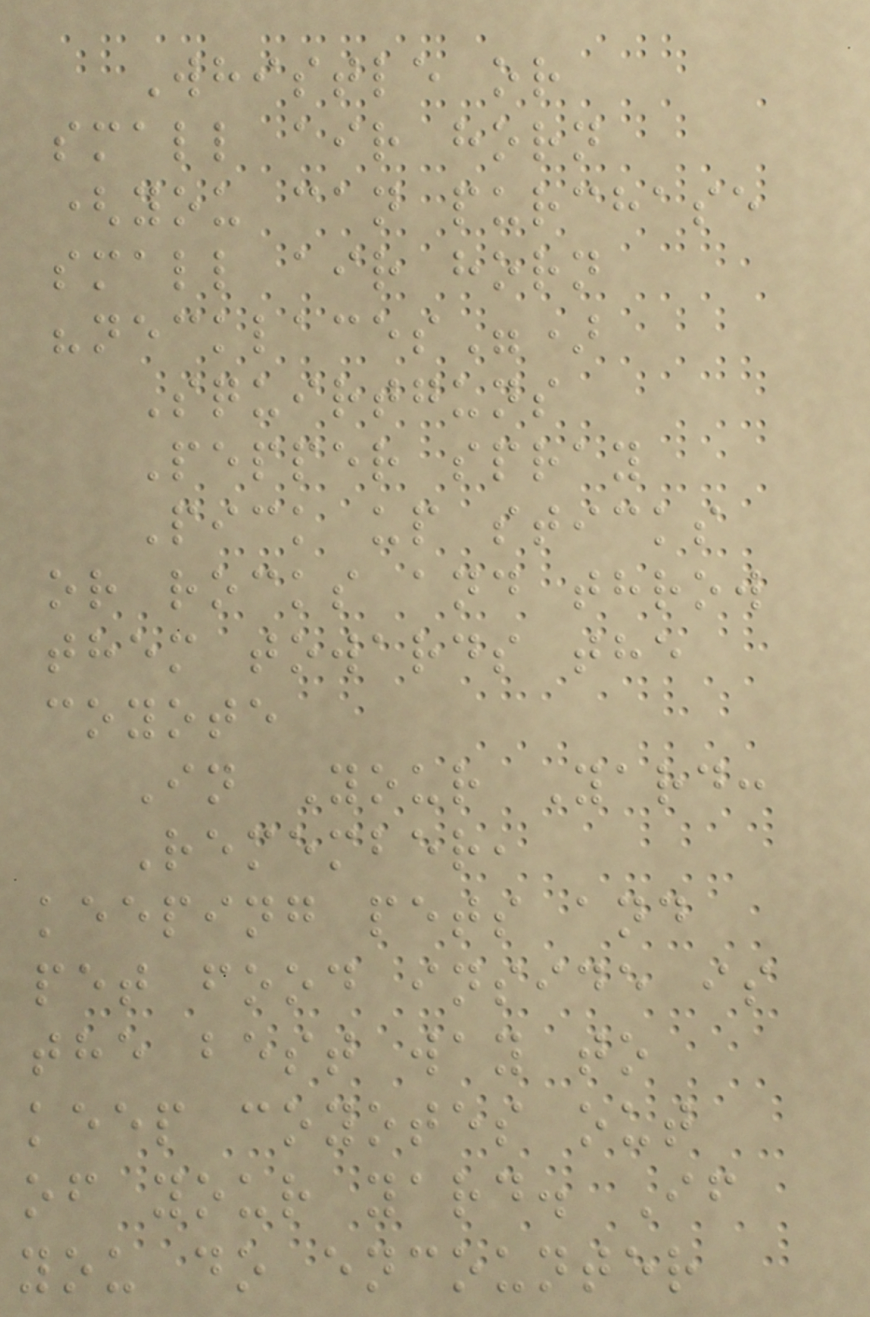Whistle or
small air horn
(you can purchase
small air horn
"necklaces")
Squirtguns
Pepper spray
Pick up sticks
or rocks and throw
them towards the
coyote
In Your Yard:
Remember,
keeping pets and
pet food inside is
the best way to
keep coyotes out
of your yard. If
you do encounter
